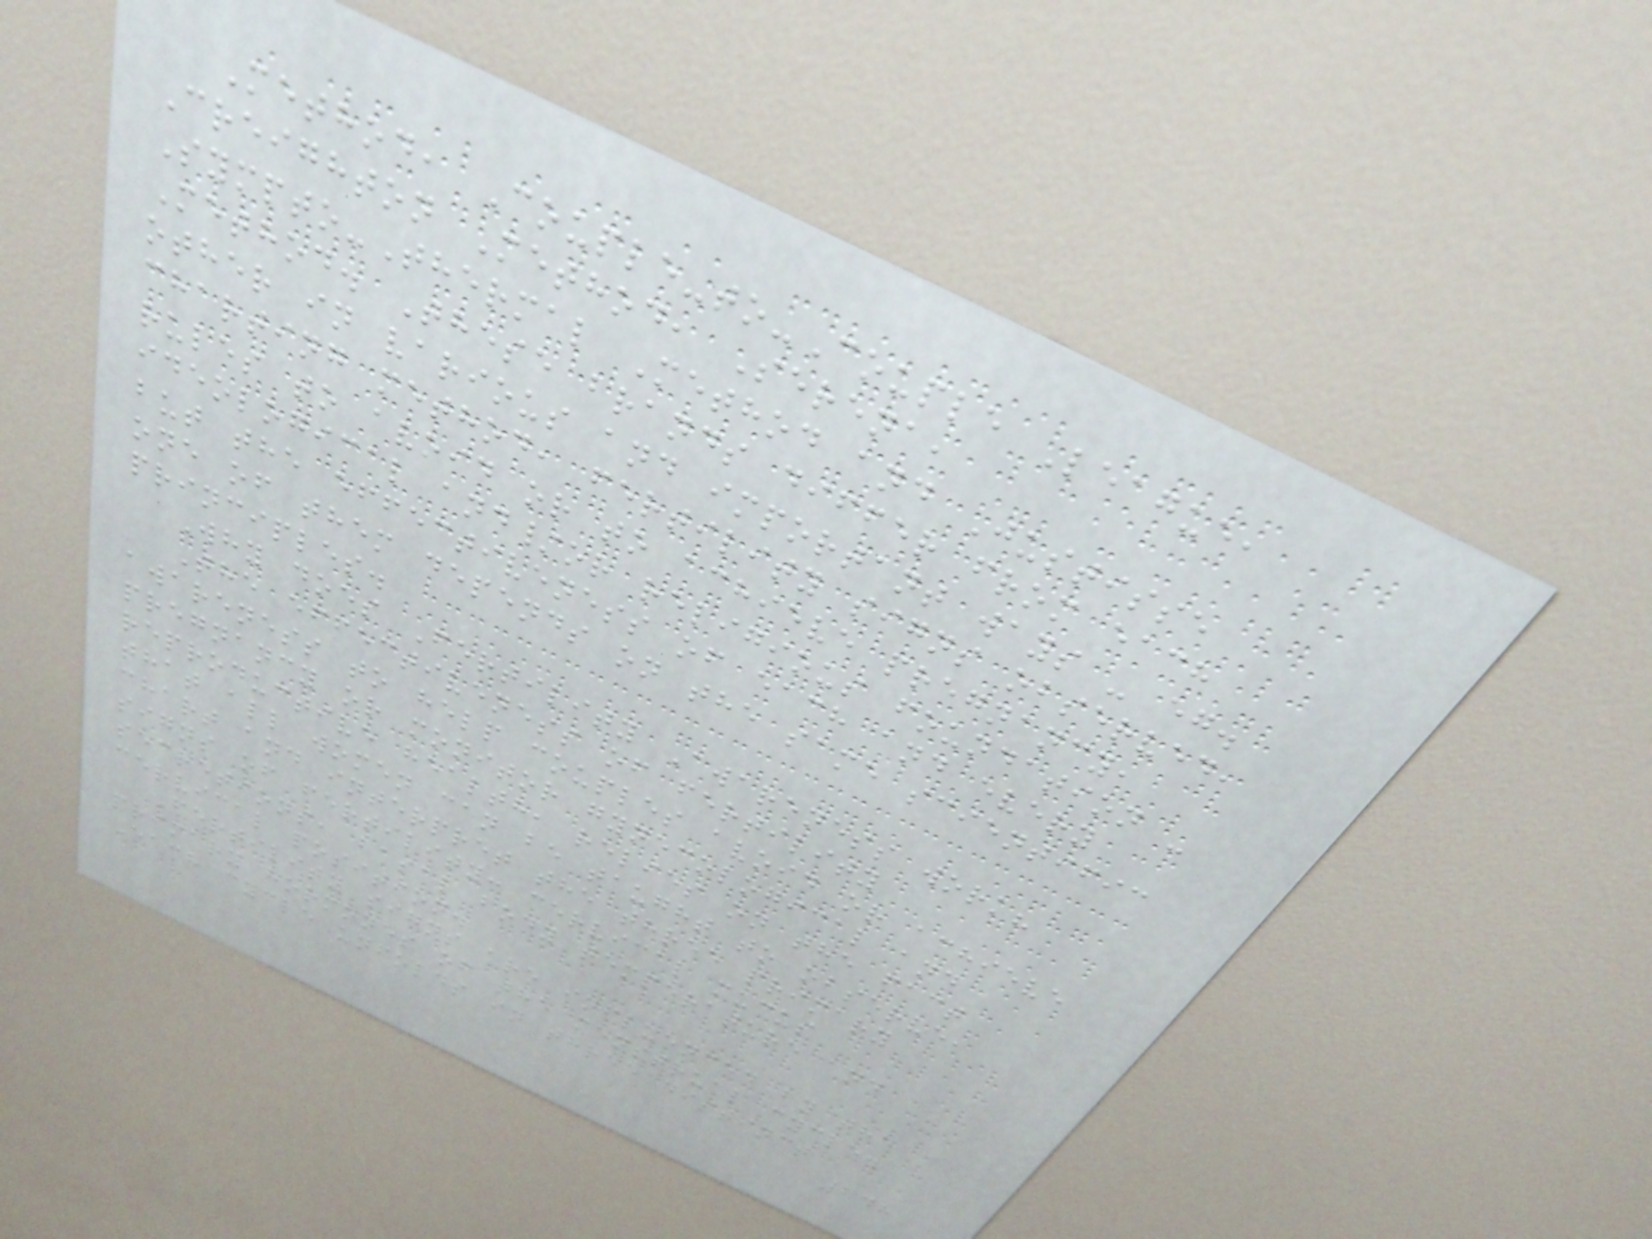Method, Couple-to-Couple League,
Creighton Method, Serena,
Sympto-Thermal Method and Justisse
Method. These brands differ from each
other in various and important ways - eg.
charting method, fertility signs observed,
rules to avoid or to achieve pregnancy,
ideological and/or religious foundation -
but the effectiveness of each and every
one of them depends on the same scientific
principles.
Why does Fertility Awareness work?
The effectiveness of fertility
awareness to help couples avoid or achieve
pregnancy or monitor gynecological and
reproductive health, relies on the fact
that all women can be taught to observe,
chart and interpret the three primary
signs of fertility: cervical mucus
secretions, basal body temperature and
cervical position.
Fertility signs are influenced by the
primary hormones of the menstrual cycle.
Each cycle unfolds in three distinct
248
